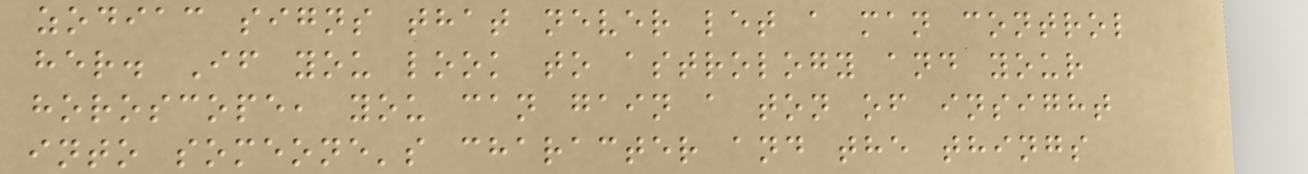zodiac signs that never let a man control
her. If you look to astrology and your
horoscope, you can gain a ton of insight
into someone's character and the things
